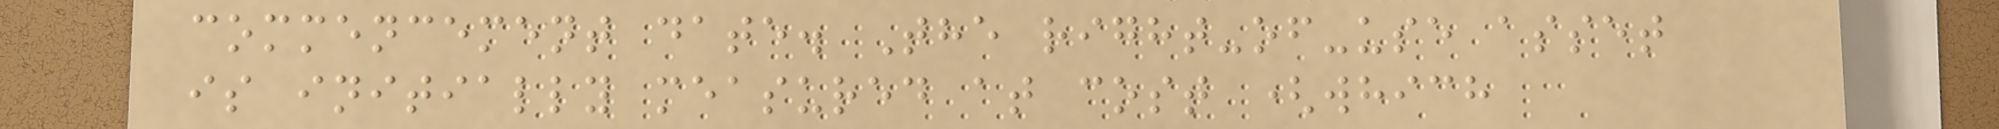commencement date. The right-of-use asset
is initially measured at cost (which
